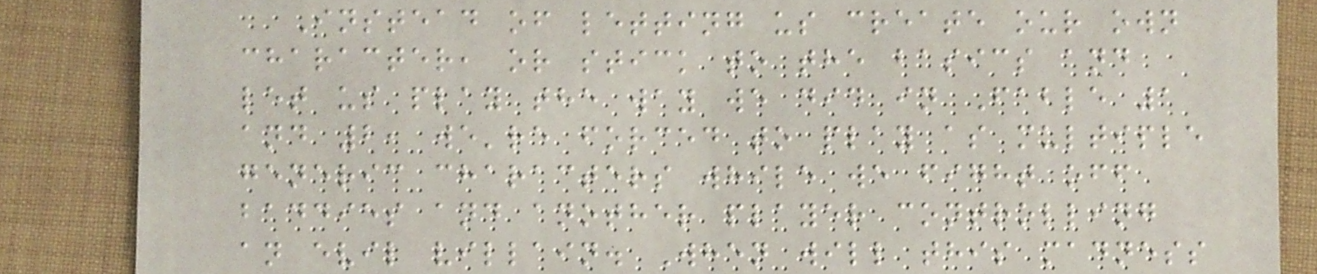Instead of letting us create our own
character, or stick to the basics and
let us play the way we did in Fable 1
and 2, we're forced to play as multiple
generic characters while we fight off
baddies and another player controlling
an evil villain. When will this madness
